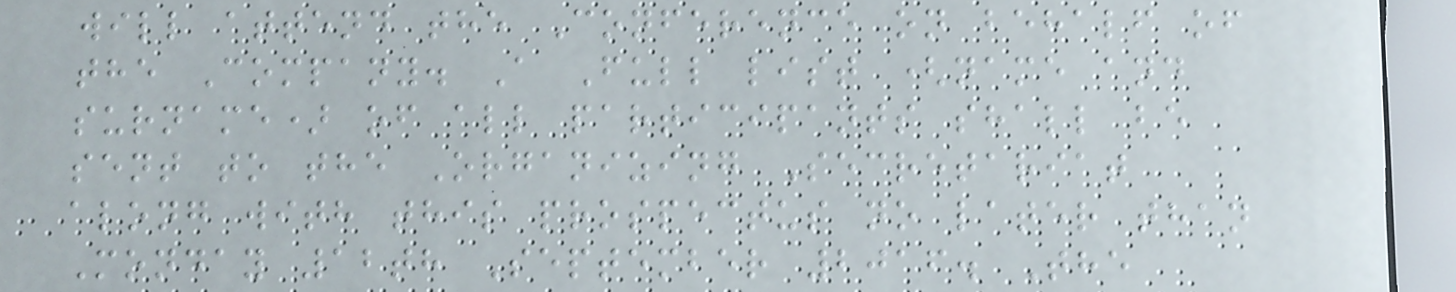will attend the Conference on behalf of
the Company. A Full list (name and
surname) of all participants shall be
sent to the Organizing Secretariat
along with this prospectus no later than
Monday 12th September 2016. The
